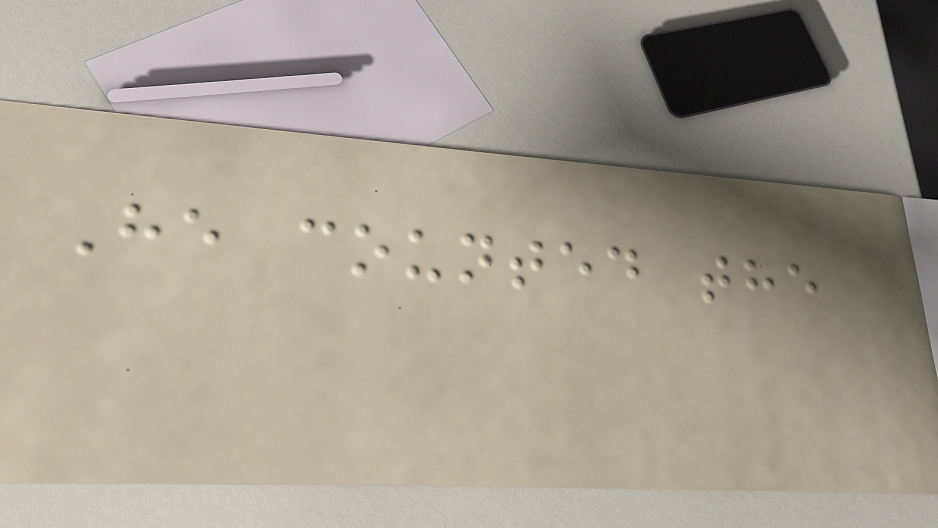He counted the
